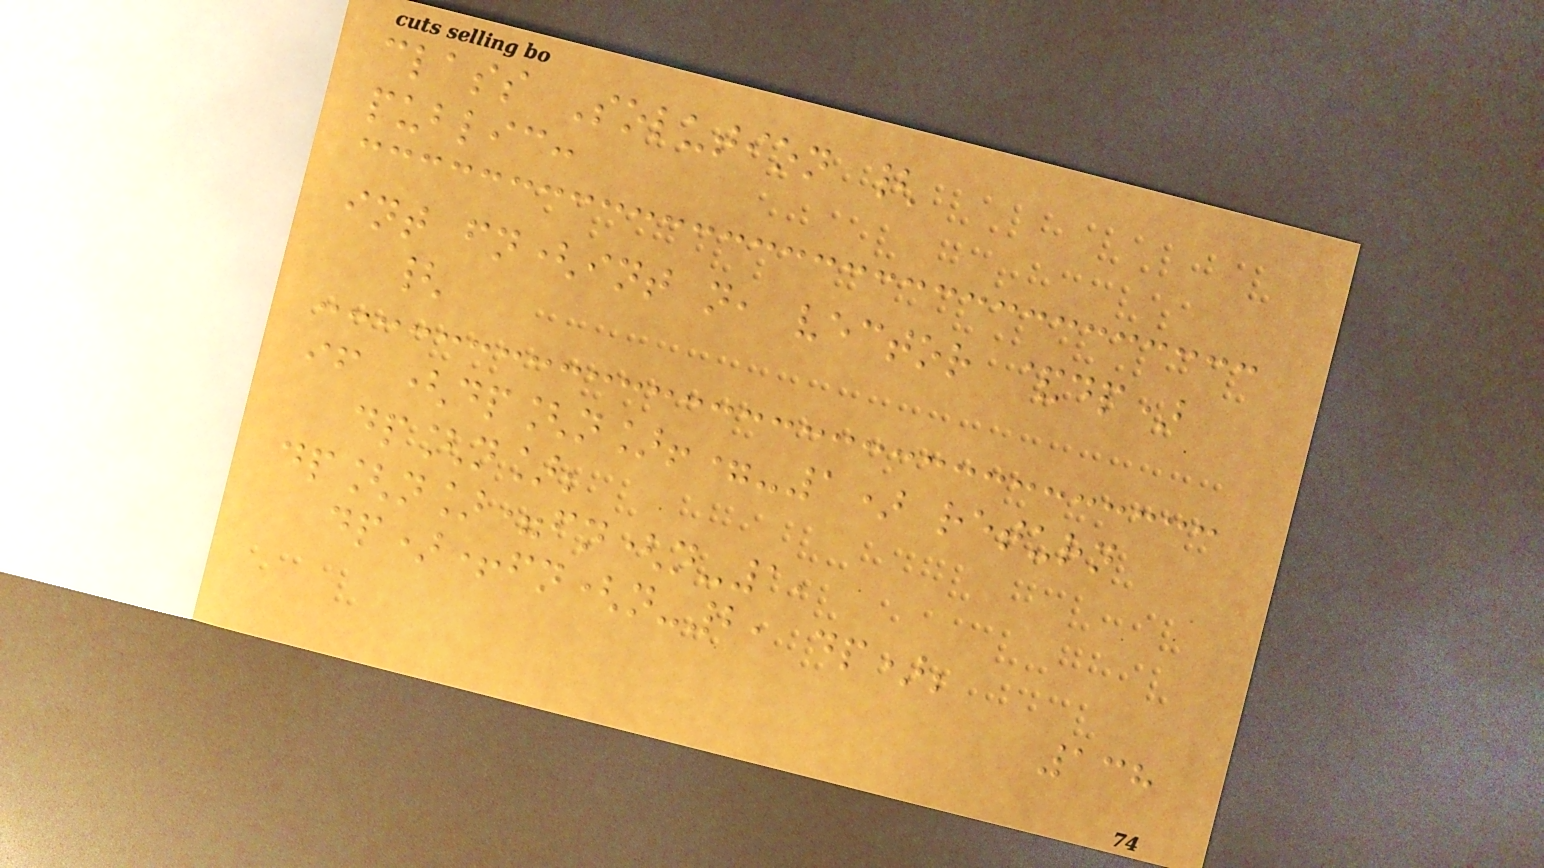class Solution {
public:
int fn(int n, vector &dp)
{
if (dp[n]!=-1) return
dp[n];
dp[n]=fn(n-1,
dp)+fn(n-2, dp);
138
